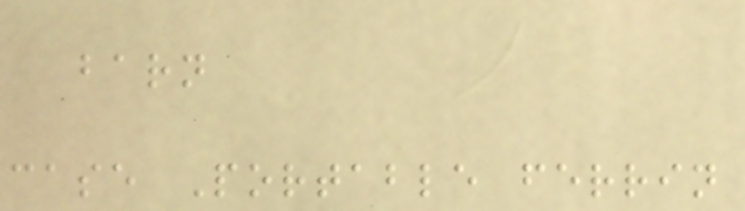barn
case Portable ferrin
